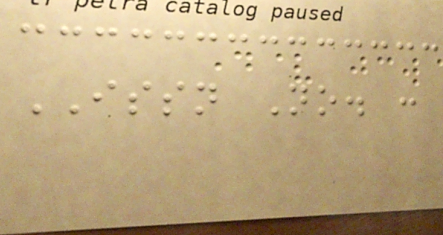ISSN No. :
